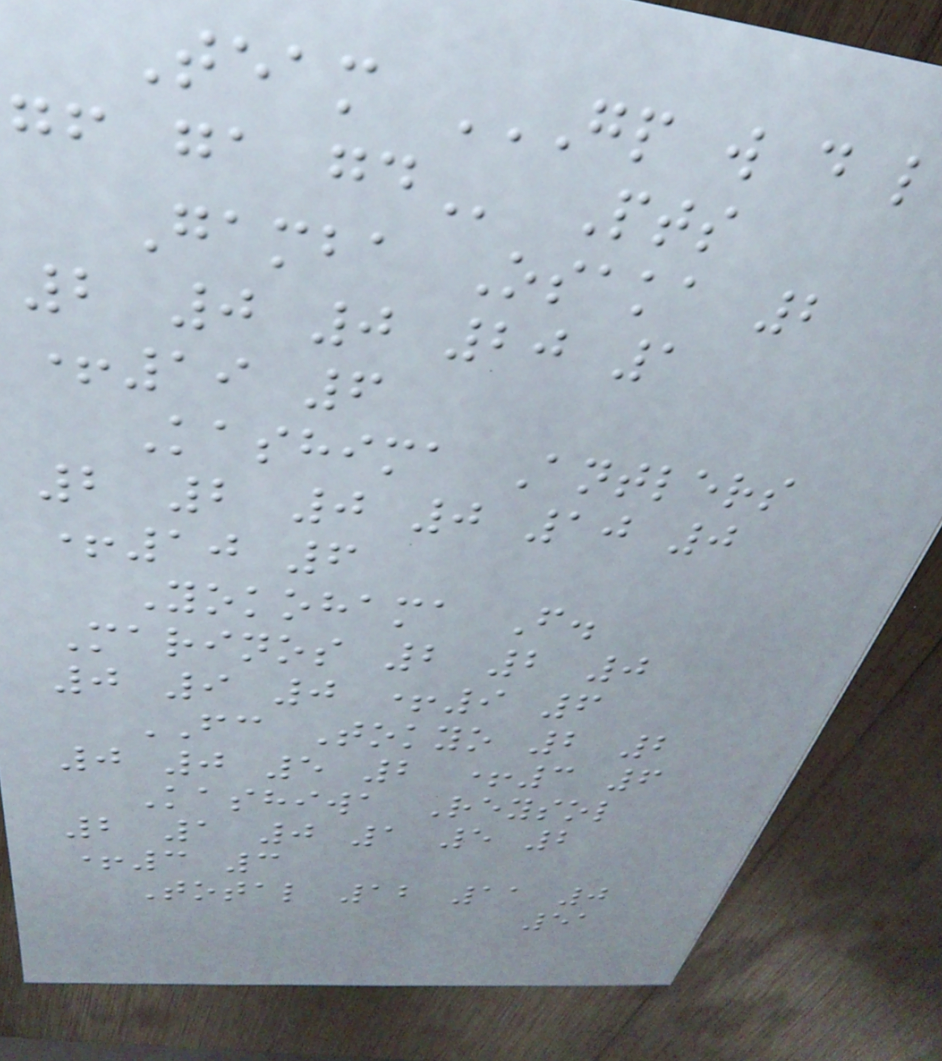Team GP W D L
GF GA GD Pts
Gamba Osaka 2
2 0 0 20 1
+19 6
Kashima Antlers
2 2 0 0 10 0
+10 6
Yokohama F.
Marinos 2 2 0
0 9 0 +9 6
FC Tokyo 2 2
0 0 5 2 +3 6
Kashiwa Reysol
2 1 0 1 5 2
+3 3
Total 12 11 0
51
